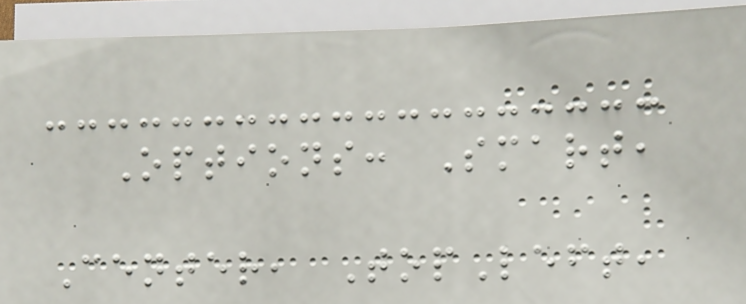Options: Smart,
Center, TopLeft,
